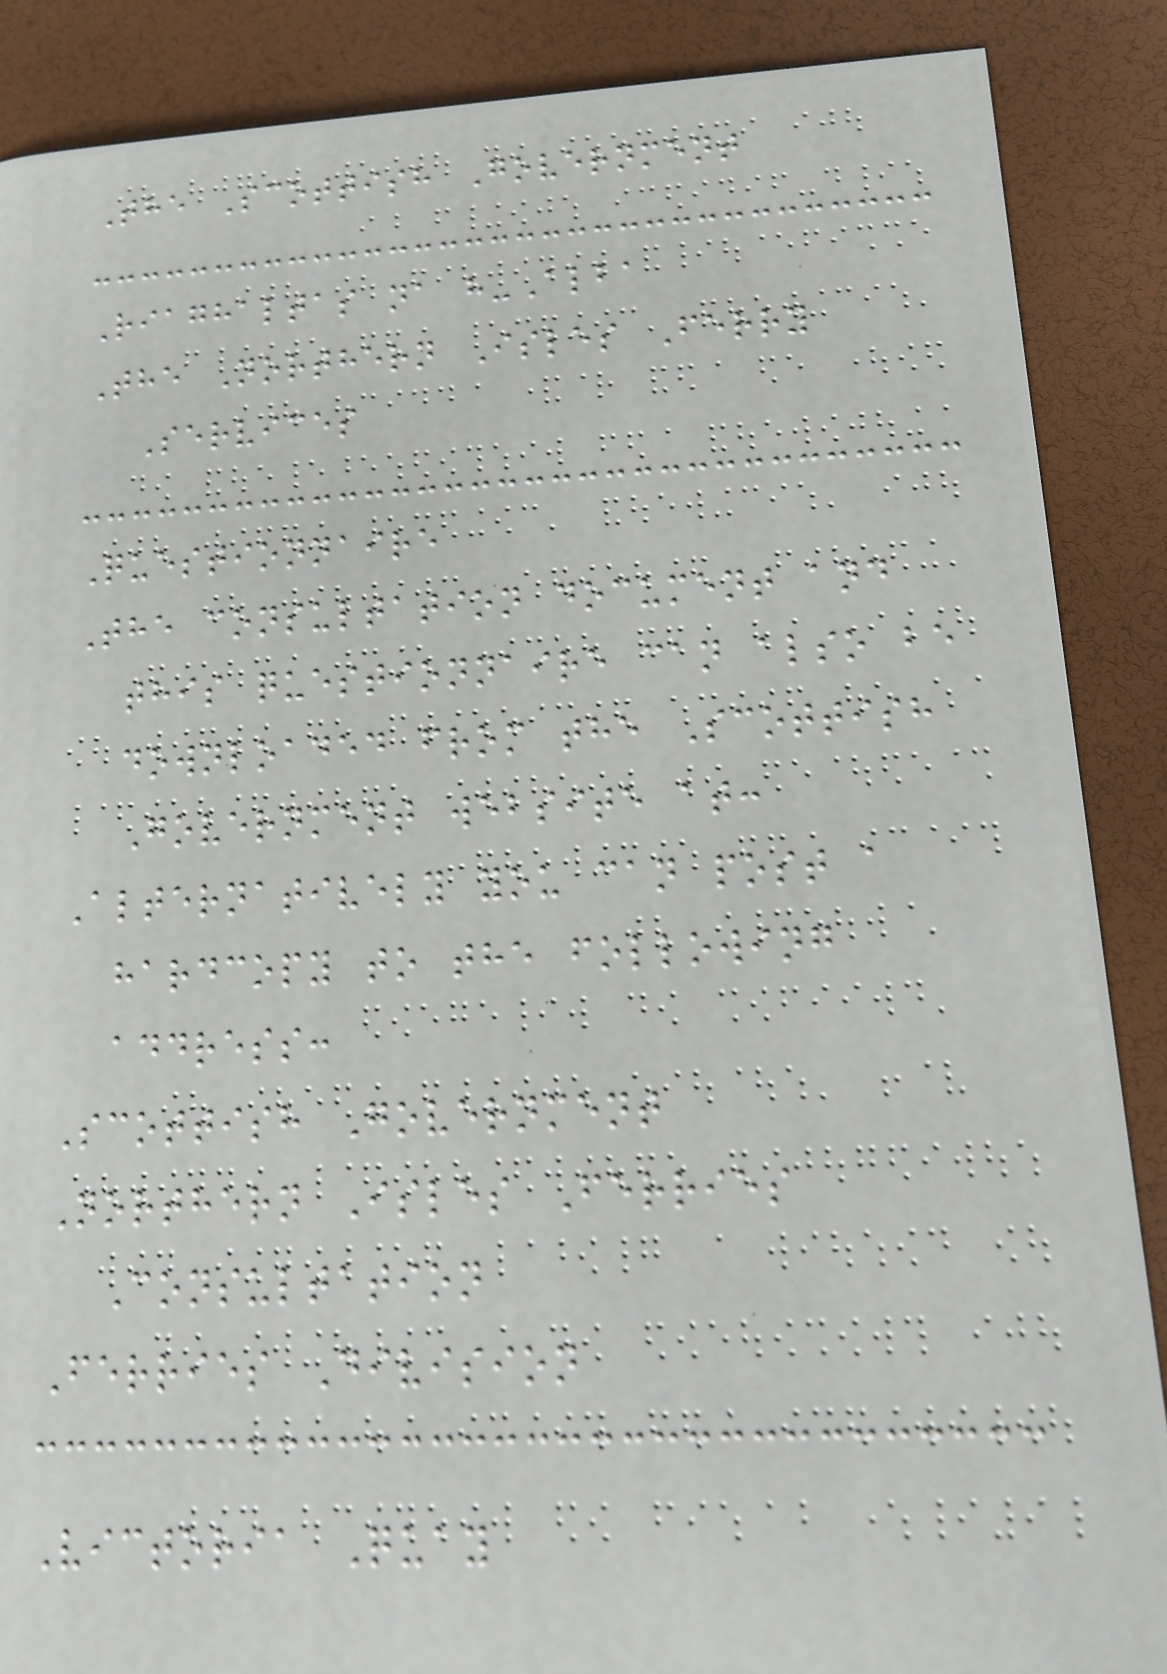The Scottish Government
Riaghaltas na h-Alba
The Northern Isles Ferry
Services
Questionnaire
The consultation document and
this questionnaire can also be
downloaded from the Scottish
Government website at:
Alternatively you can post a
hardcopy to the following
address:
Scottish Government
Northern Isles Ferries
Consultation
Ferries Division
Victoria Quay
